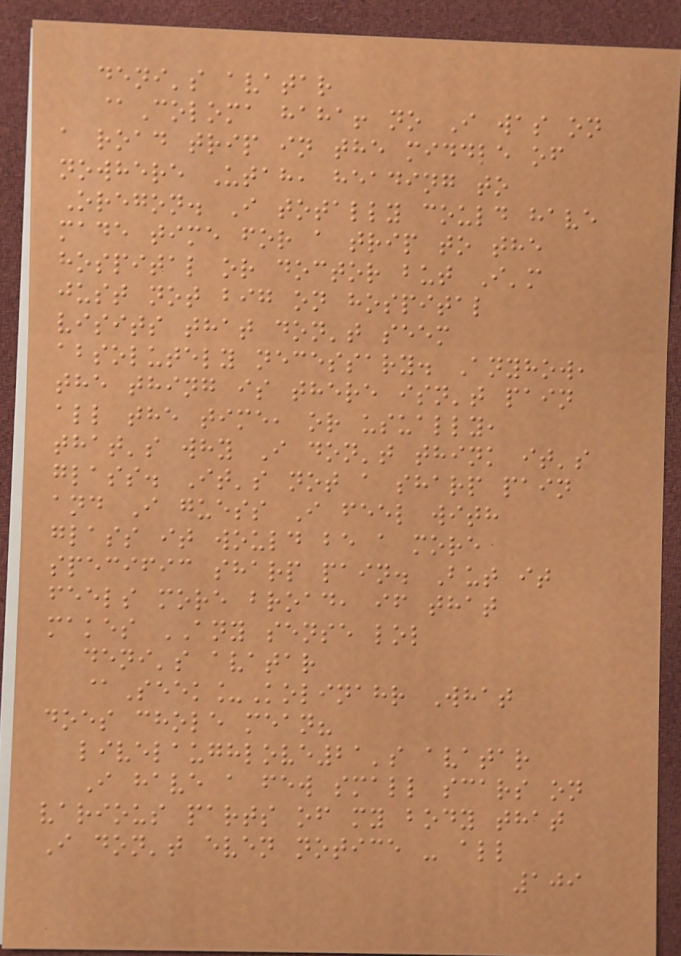deni's avatar
@Coloma haha! no I was on
a road trip in the middle of
nowhere Utah, heading to
Oregon. I totally could have
made time for a trip to the
hospital or doctor but I'm
just not big on hospital
visits that don't seem
absolutely necessary. Anyhow,
the thing is there isn't pain
all the time, or usually,
that's why I don't think it's
glass. It's not a sharp pain
and I guess I feel with
glass it would be a more
specific sharp pain. But it
feels more broad, if that
makes ANY sense lol
deni's avatar
@Seek_Kolinahr What
does chole mean?
livelaughlove21's avatar
I have a few small scars on
various parts of my body that
I don't even notice - all
109
